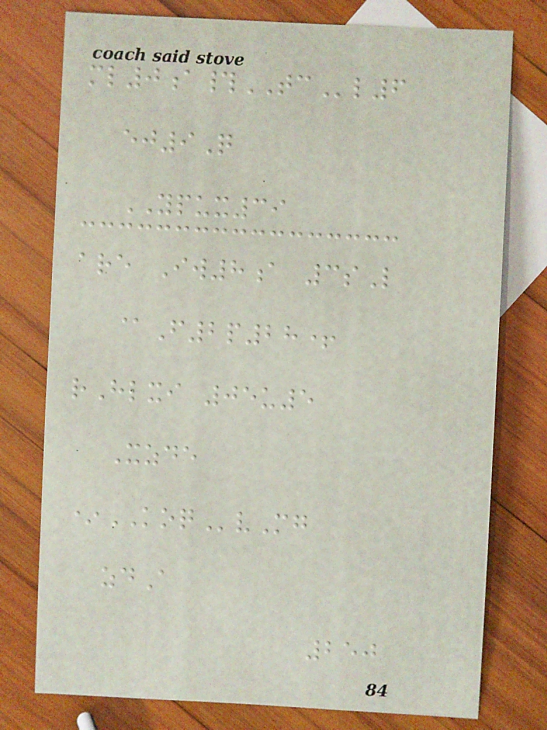ml0a#TCl6
ej9Q
YPUX39
are Iw8a 3sL
@F2p28+
rHlxi 05u5
Xzde
*KOQvMg
zdA
250
